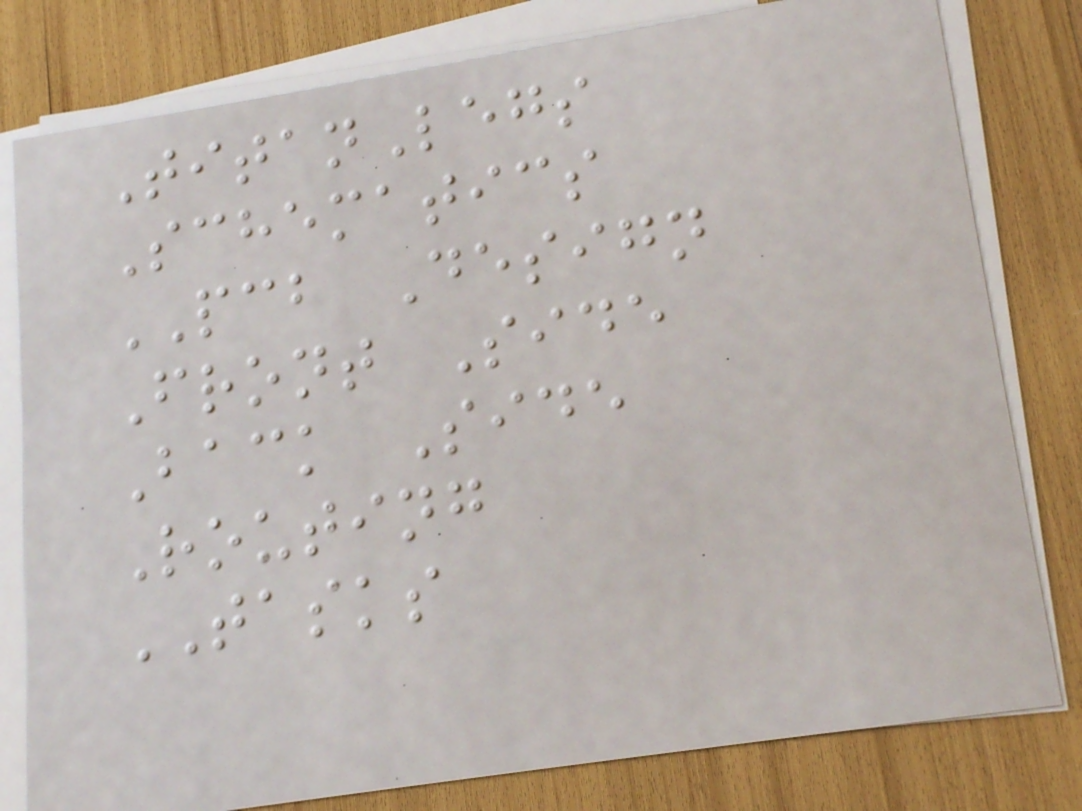TitanLegs
Schematics
PCB Design
Front Side
Back Side
Routing
TASKS
